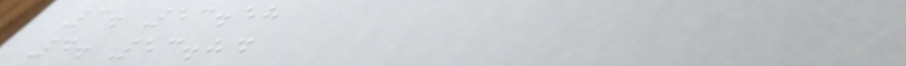3. 53.58
4. 53.84
